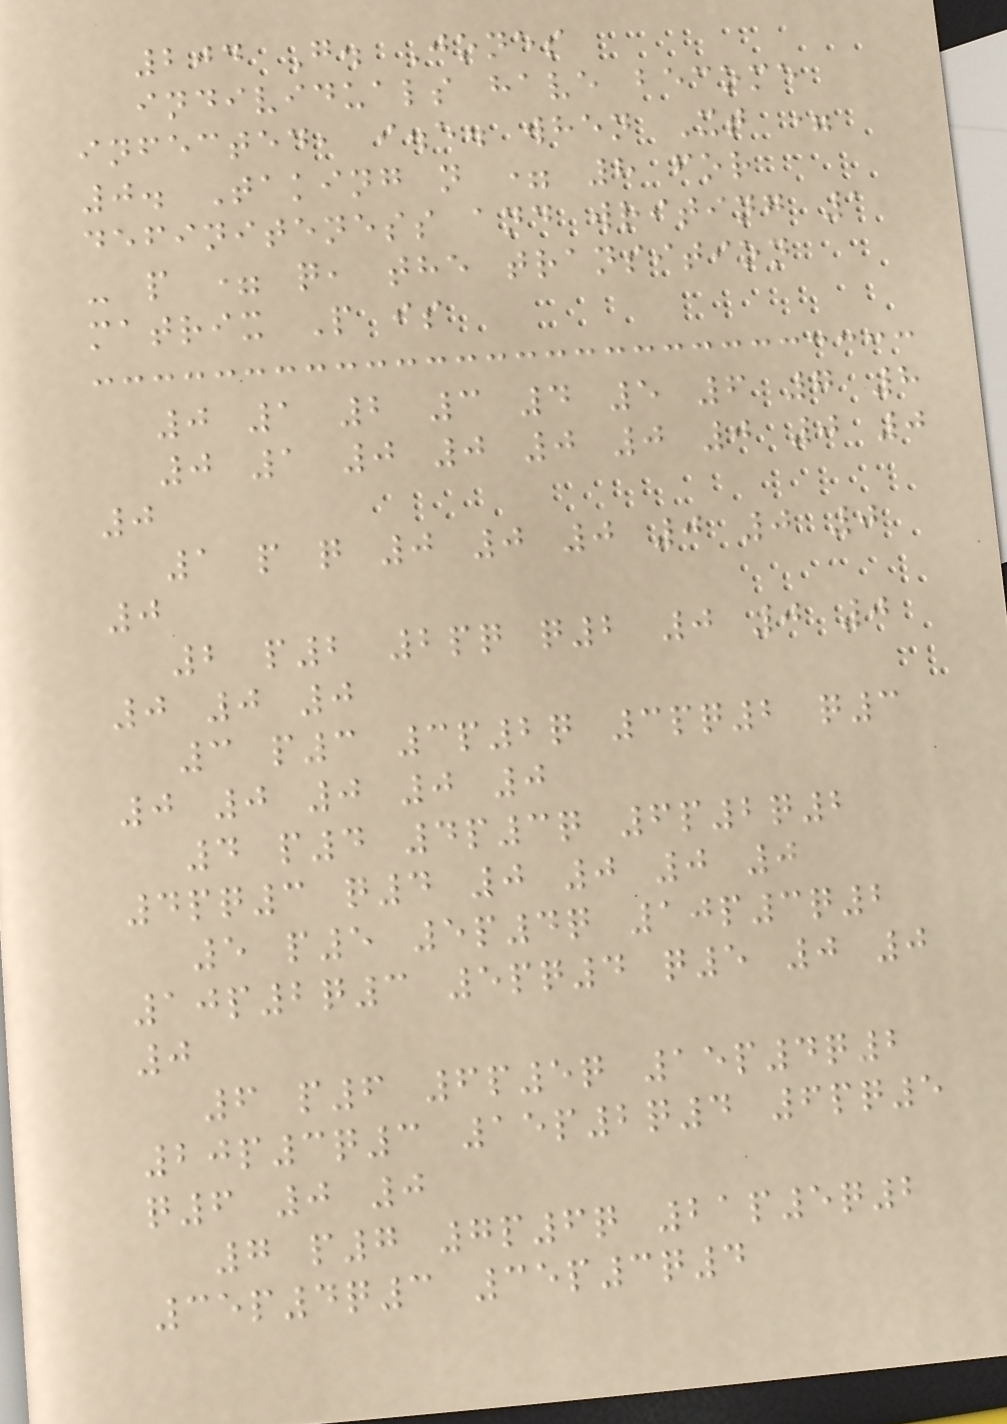204 G. Jones
individuals have become
infected, i.e. when Xt =
0. Taking n = 8 for
definiteness and writing 1
- p = q, the transition
matrix P is
0 1 2 3 4 5 6 7 8
0 1 0 0 0 0 0 0 0
0
1 p q 0 0 0 0 0 0
0
2 p2 2pq q2 0 0 0
0 0 0
3 p3 3p2q 3pq2 q3
0 0 0 0 0
4 p4 4p3q 6p2q2
4pq3 q4 0 0 0 0
5 p5 5p4q 10p3q2
10p2q3 5pq4 q5 0 0
0
6 p6 6p5q 15p4q2
20p3q3 15p2q4 6pq5
q6 0 0
7 p7 7p6q 21p5q2
35p4q3 35p3q4
